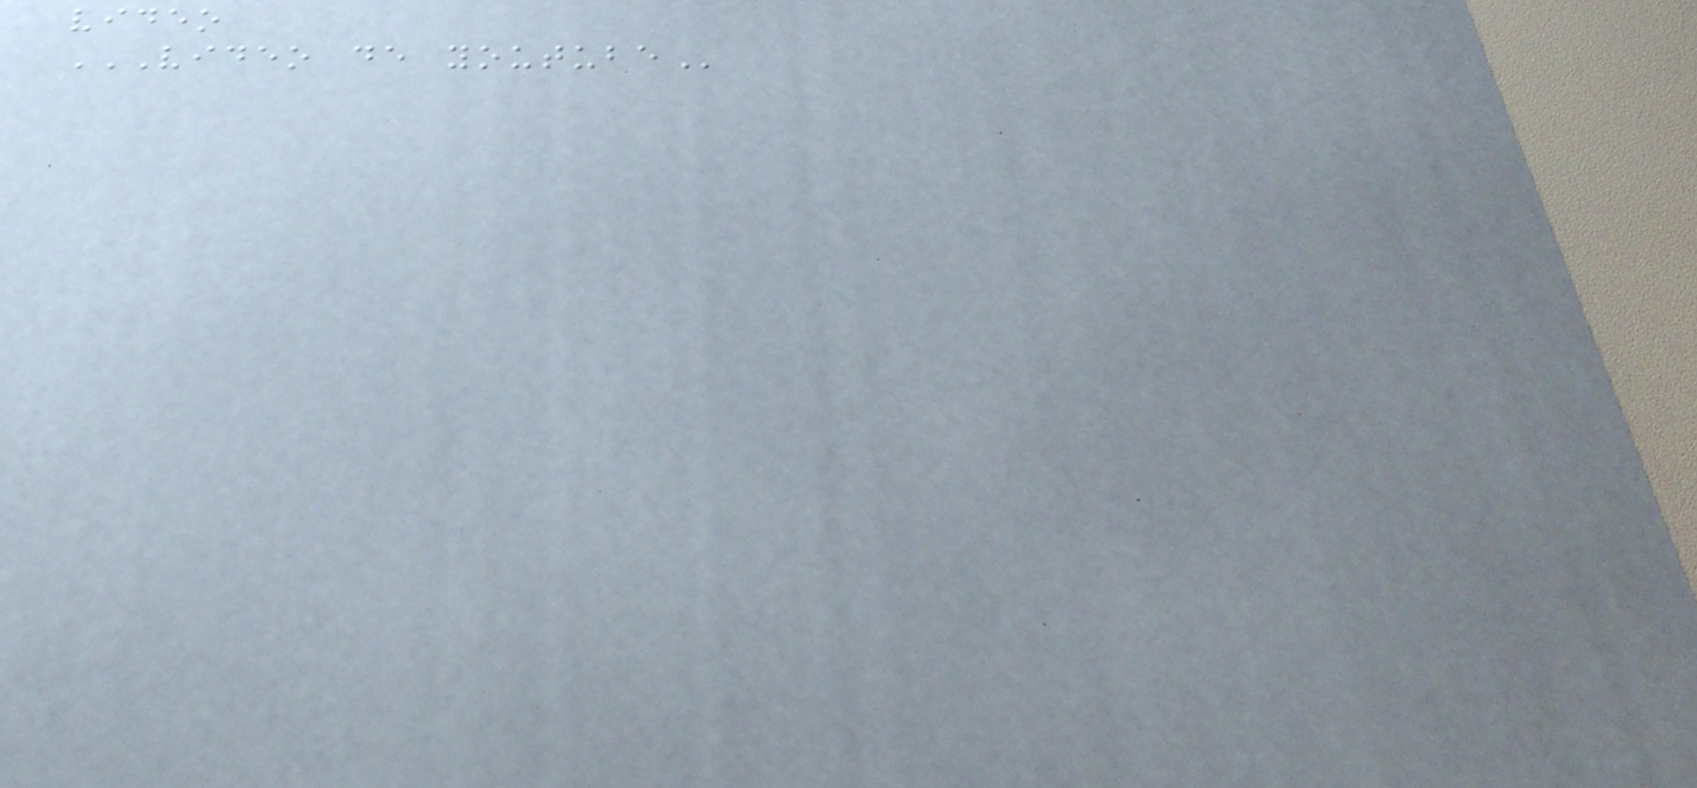video
VIDEO DE YOUTUBE
